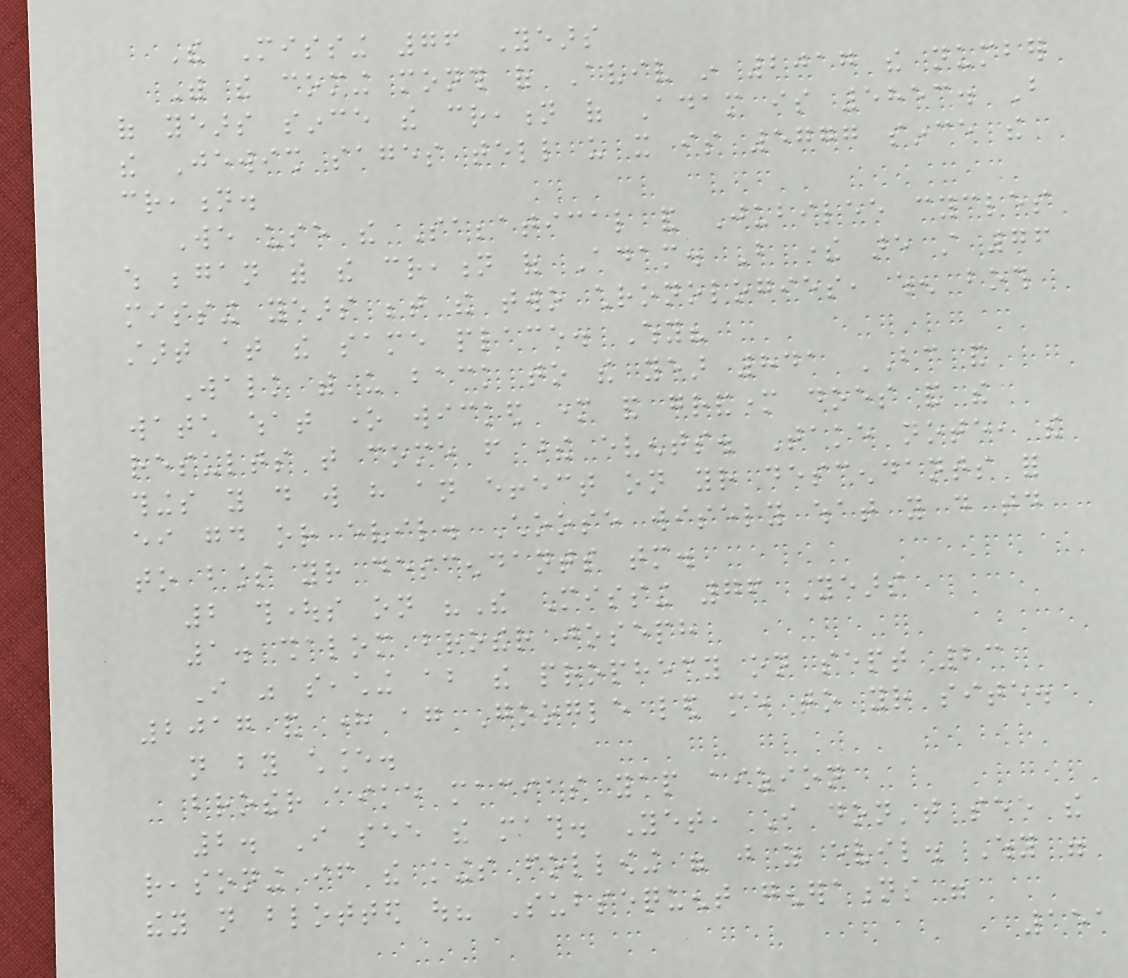The Missing 76 Years
With the coming month of Aviv in 2017 the number
of years since the creation of Adam is 5853. But
the Jewish sages tell us it is 5777 since the
creation.
We use the Sabbatical and Jubilee cycles
which began with the creation of Adam. But there are still 76
missing years between the two chronologies, when both
start at the same place. Why?
Walk with us back to the year 841 BC and
watch what one wicked mother and grandmother does and the
results that come from these events. Take note, the
things you do will have an effect on your descendants for
either good or evil. Choose wisely what you do today
to bless your descendants tomorrow.
2 thoughts on "The Missing 76 Years
1. shalom brother joseph
I was seaching about the prophecy on sept 23
2017 and here again Google led me to your site.
not by chance.
brother aike macias yap aizion
2. I see the math. Yet, I don't see the
reasoning if the kings following were just as evil. Why were
they not blotted out? Subsequent generations were
151
